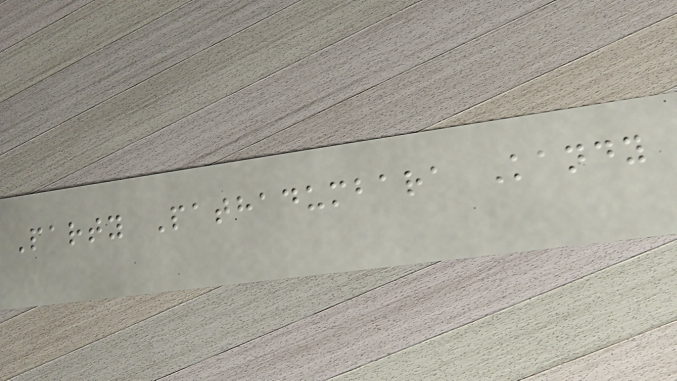Party Pathadumbara Kandy
